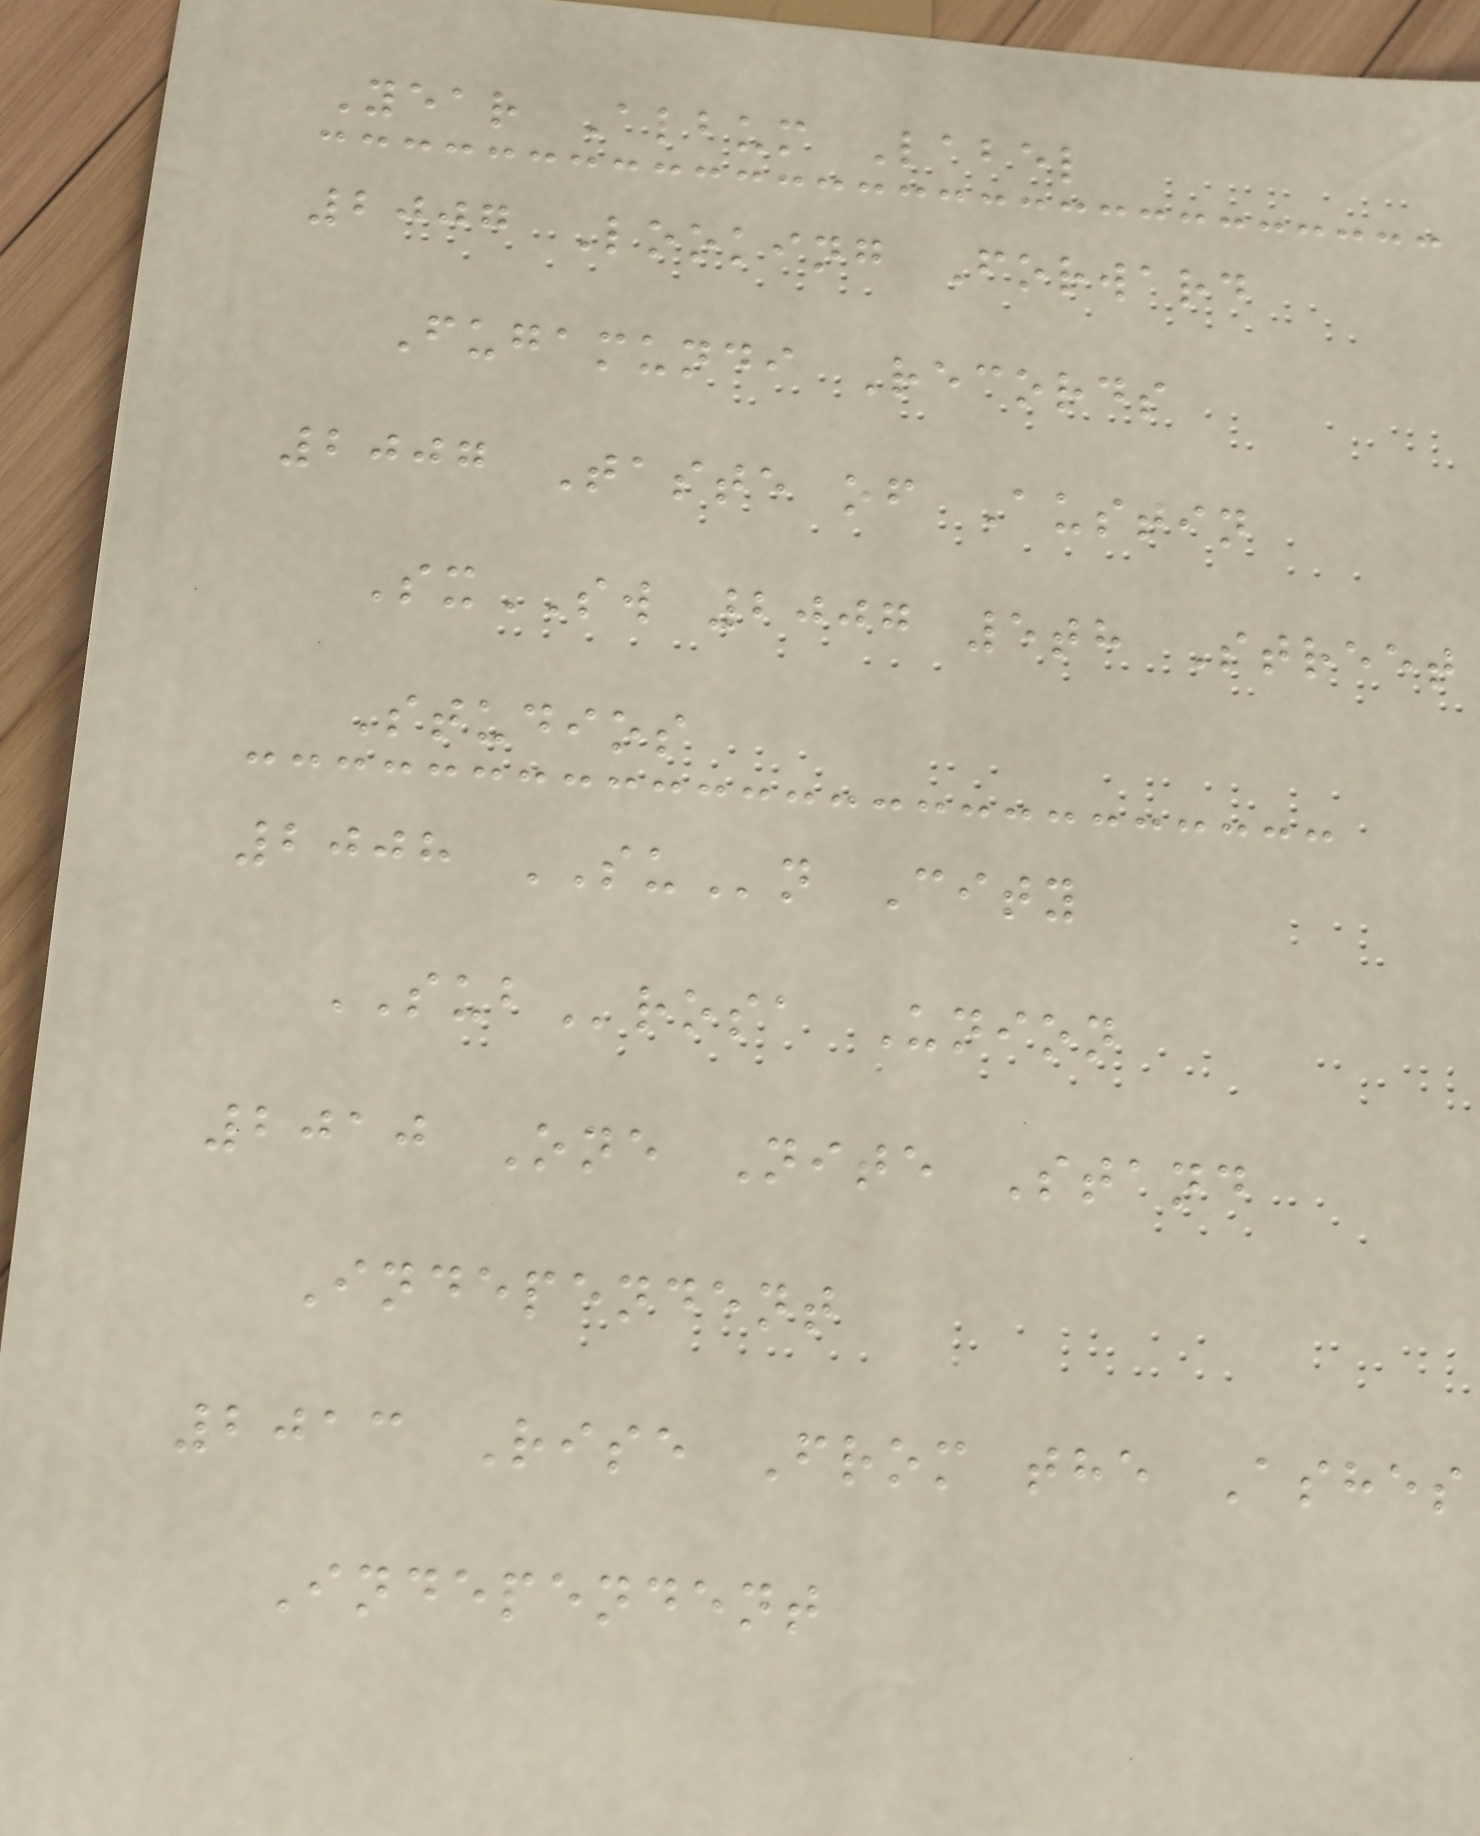Year Album Label
2007 Looking Forward
Fugamundi Records
2007 Taste of Austin
SxSW 2007 5th Street
Studios
2008 SUn City
SUBrosa Union
2010 One Nite Stand
Independent
2013 Rise From the Ashes
Independent
